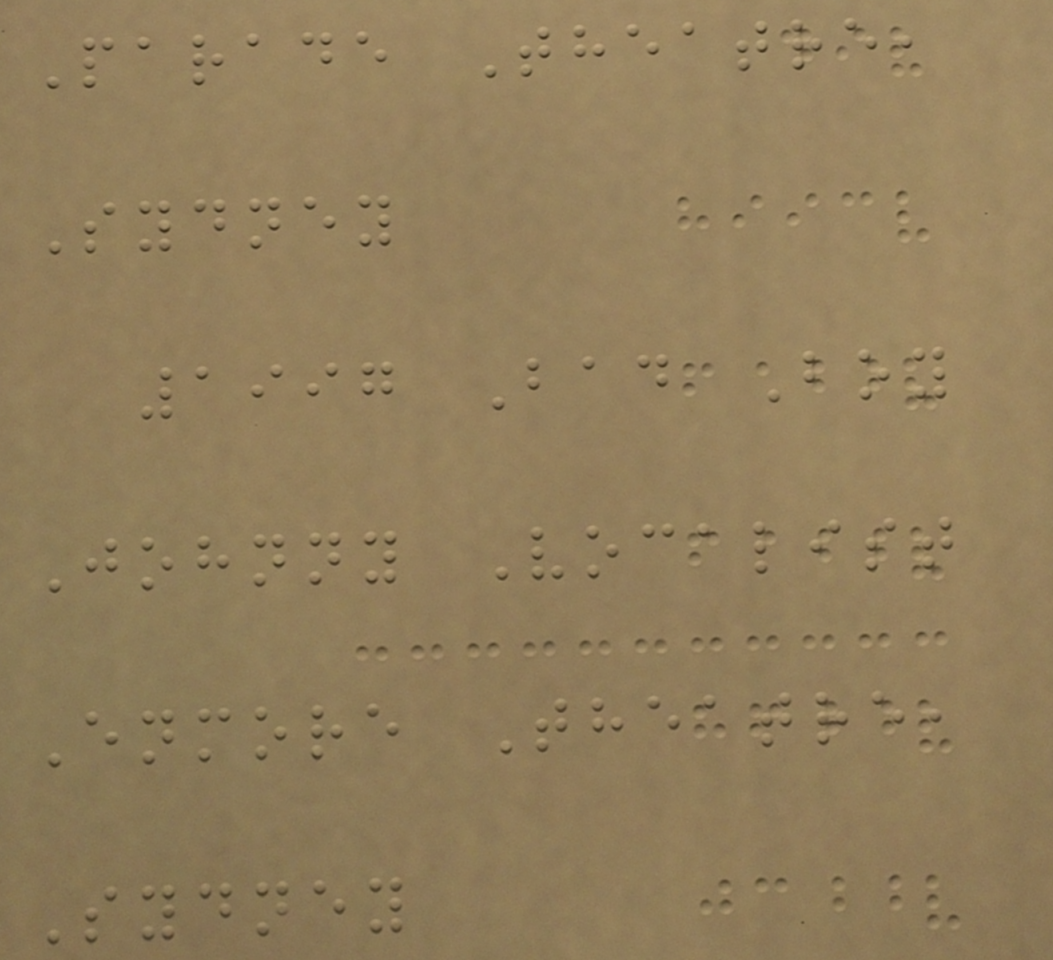Parade Theatre,
Sydney
1997 Bad Boy
Johnny Vocalist
Enmore Theatre,
Sydney
